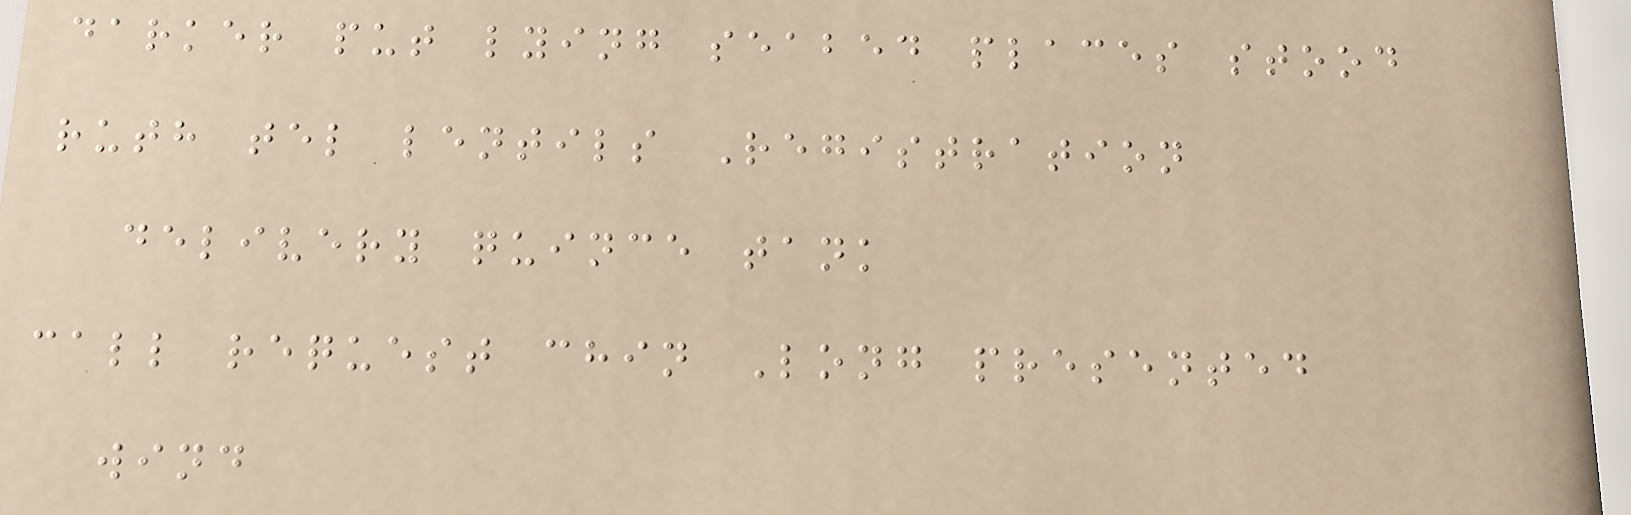darker put lying seabed places stood
ruth tel lentils Registration
delivery quince tank
call request chin Long presented
wind
